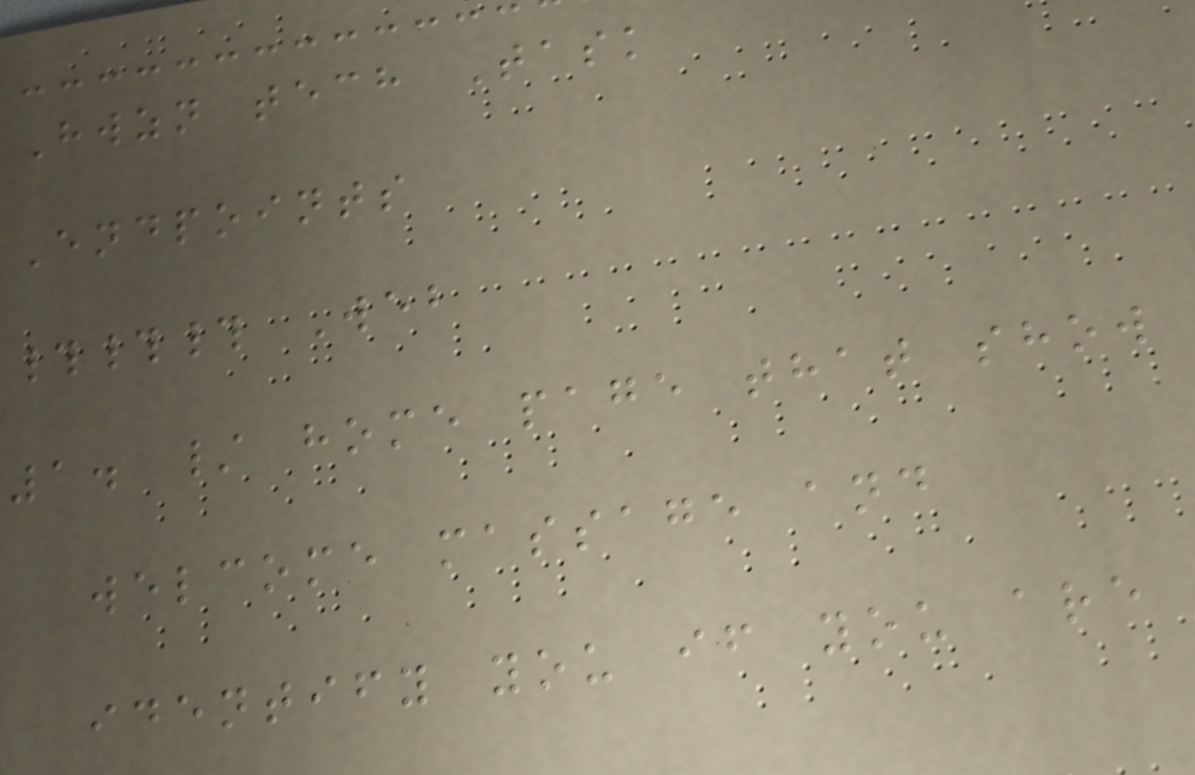Hwzn tech Task
Endpoints
### Web
1. / home page that show
welcome massage and
identify you if you are
